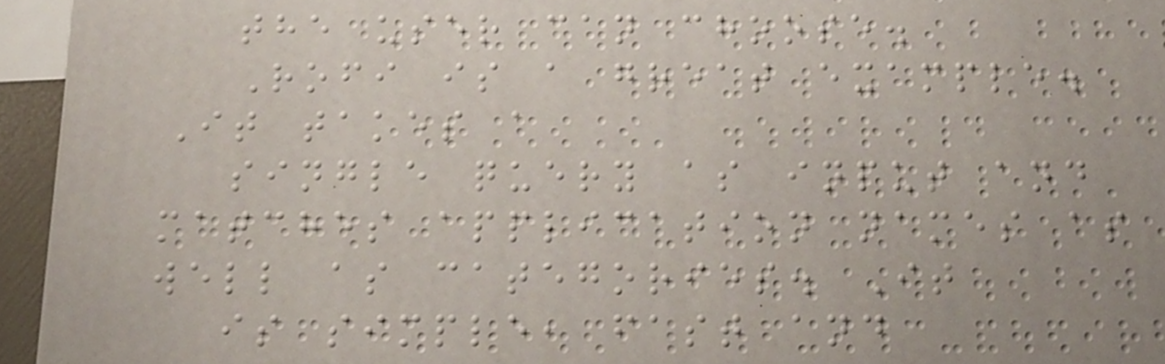the user can choose.
Rofi is a great example.
It takes a
single query as input and
matches application names as
well as categories. It
is simple, fast and
